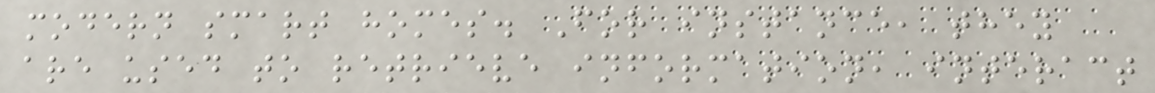modern smart homes. For instance, they
are used to retrieve information, interact
